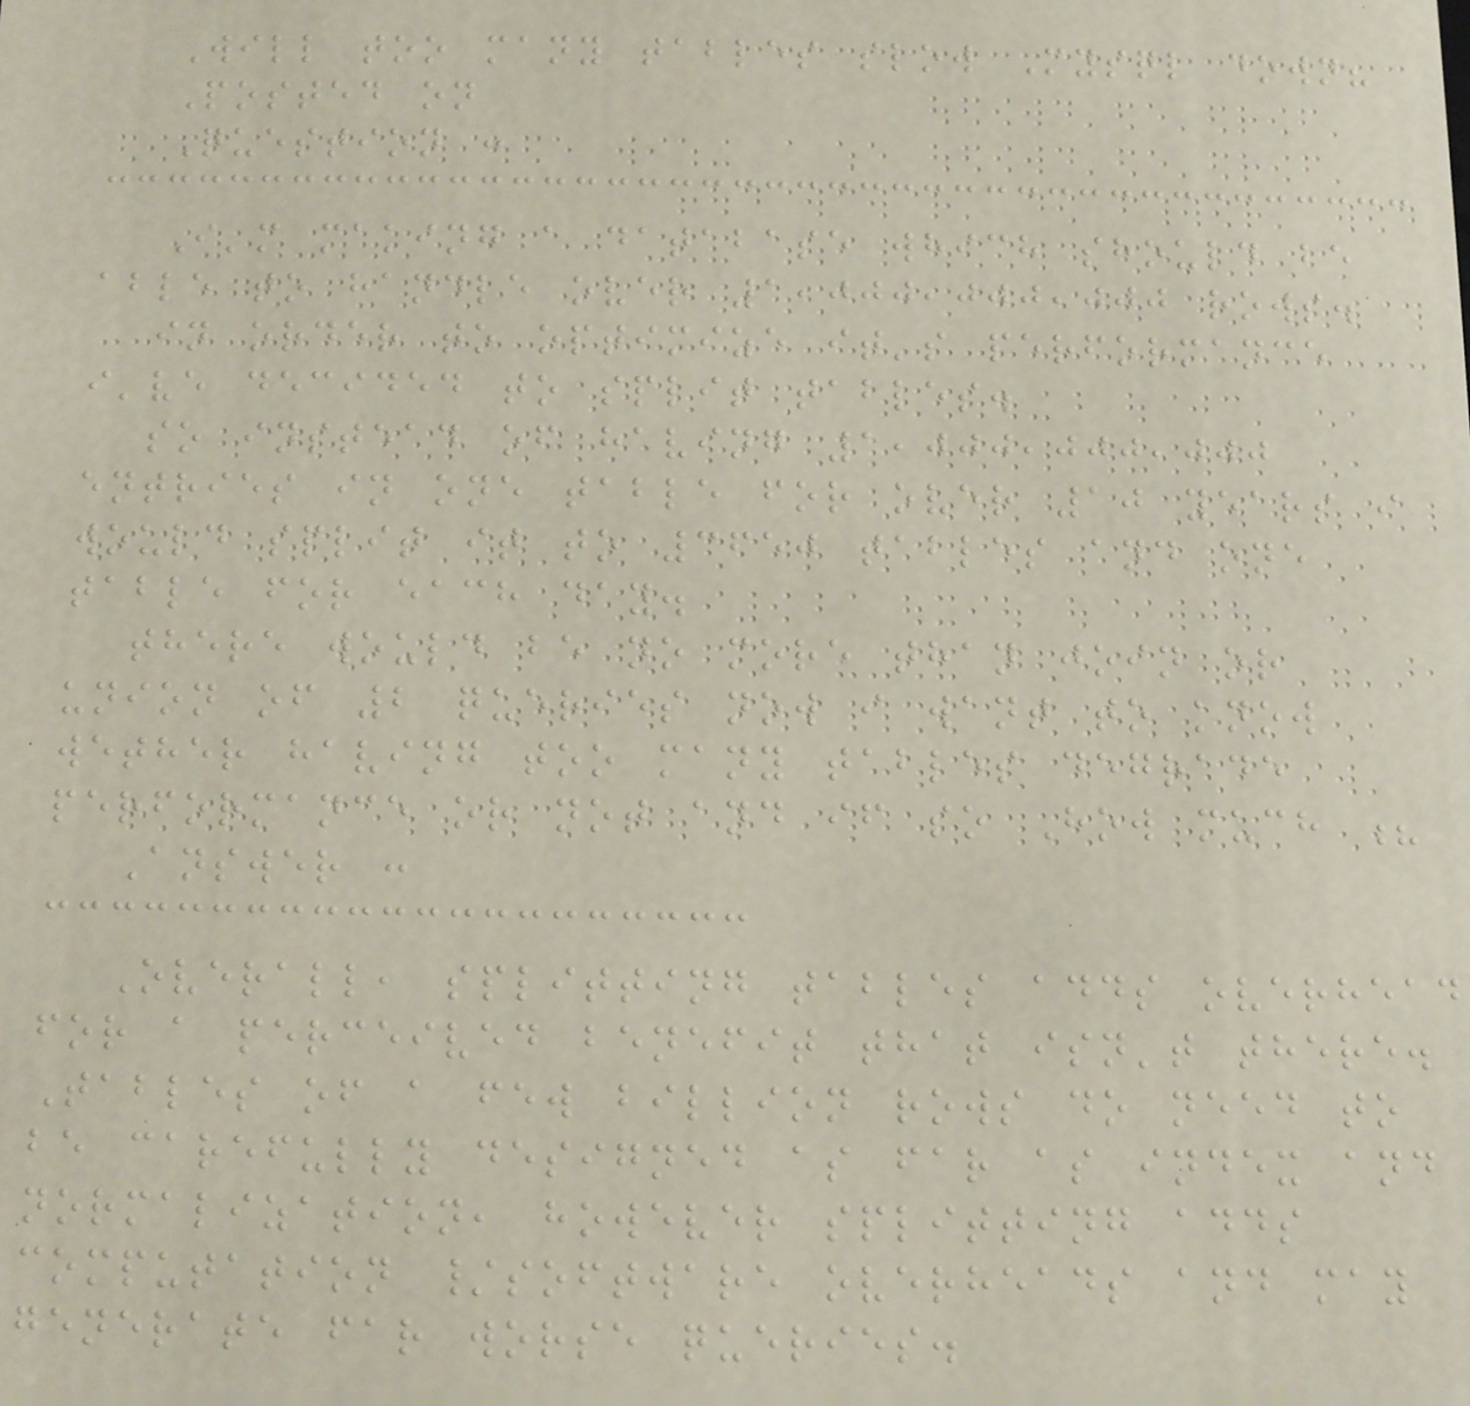Will too many tables slow Mysql down?
Posted on
Question :
I'm making a database which should be
able to handle over 1,000,000,000 rows.
in order to optimize it's performance
i've decided to split tables.
so instead of having 1,000,000,000
entries in one table for over 10 years i
would split it to 3650 tables and one
table for each day.
there would be no more than join or
union of 2 queries now i want to know
wether having too many tables degrade
performance or not and if so How much ?
Answer :
Overall, splitting tables adds overhead
for a perceived benefit that isn't there.
Tables of a few billion rows do need to
be carefully designed as far as index and
normalization, however splitting adds
computation /software overheads and may
generate far worse queries.
